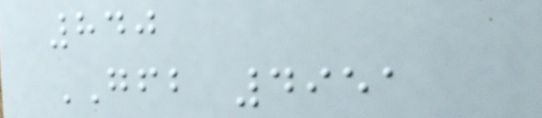840
GFB 4951
